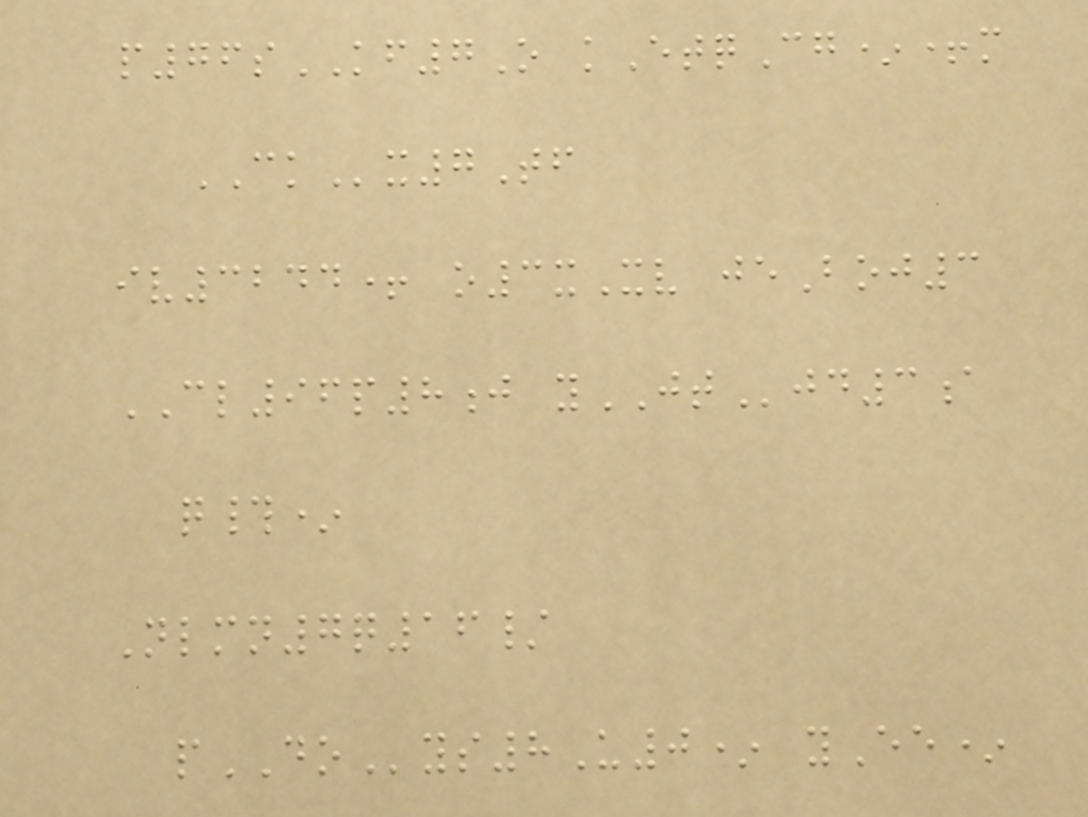p76sKF7O kEtqCg*+m
CKx7Tf
iv3244+ o3xXv jeBoj3
CL96p8j yJTjd3a
q#*
Nlmn7q16/
pDOys8U0* yEe*
